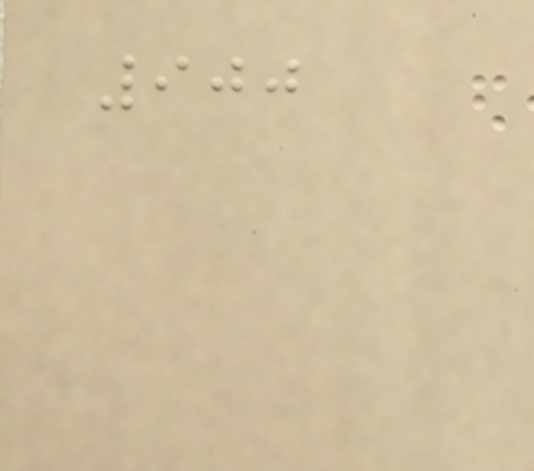900
